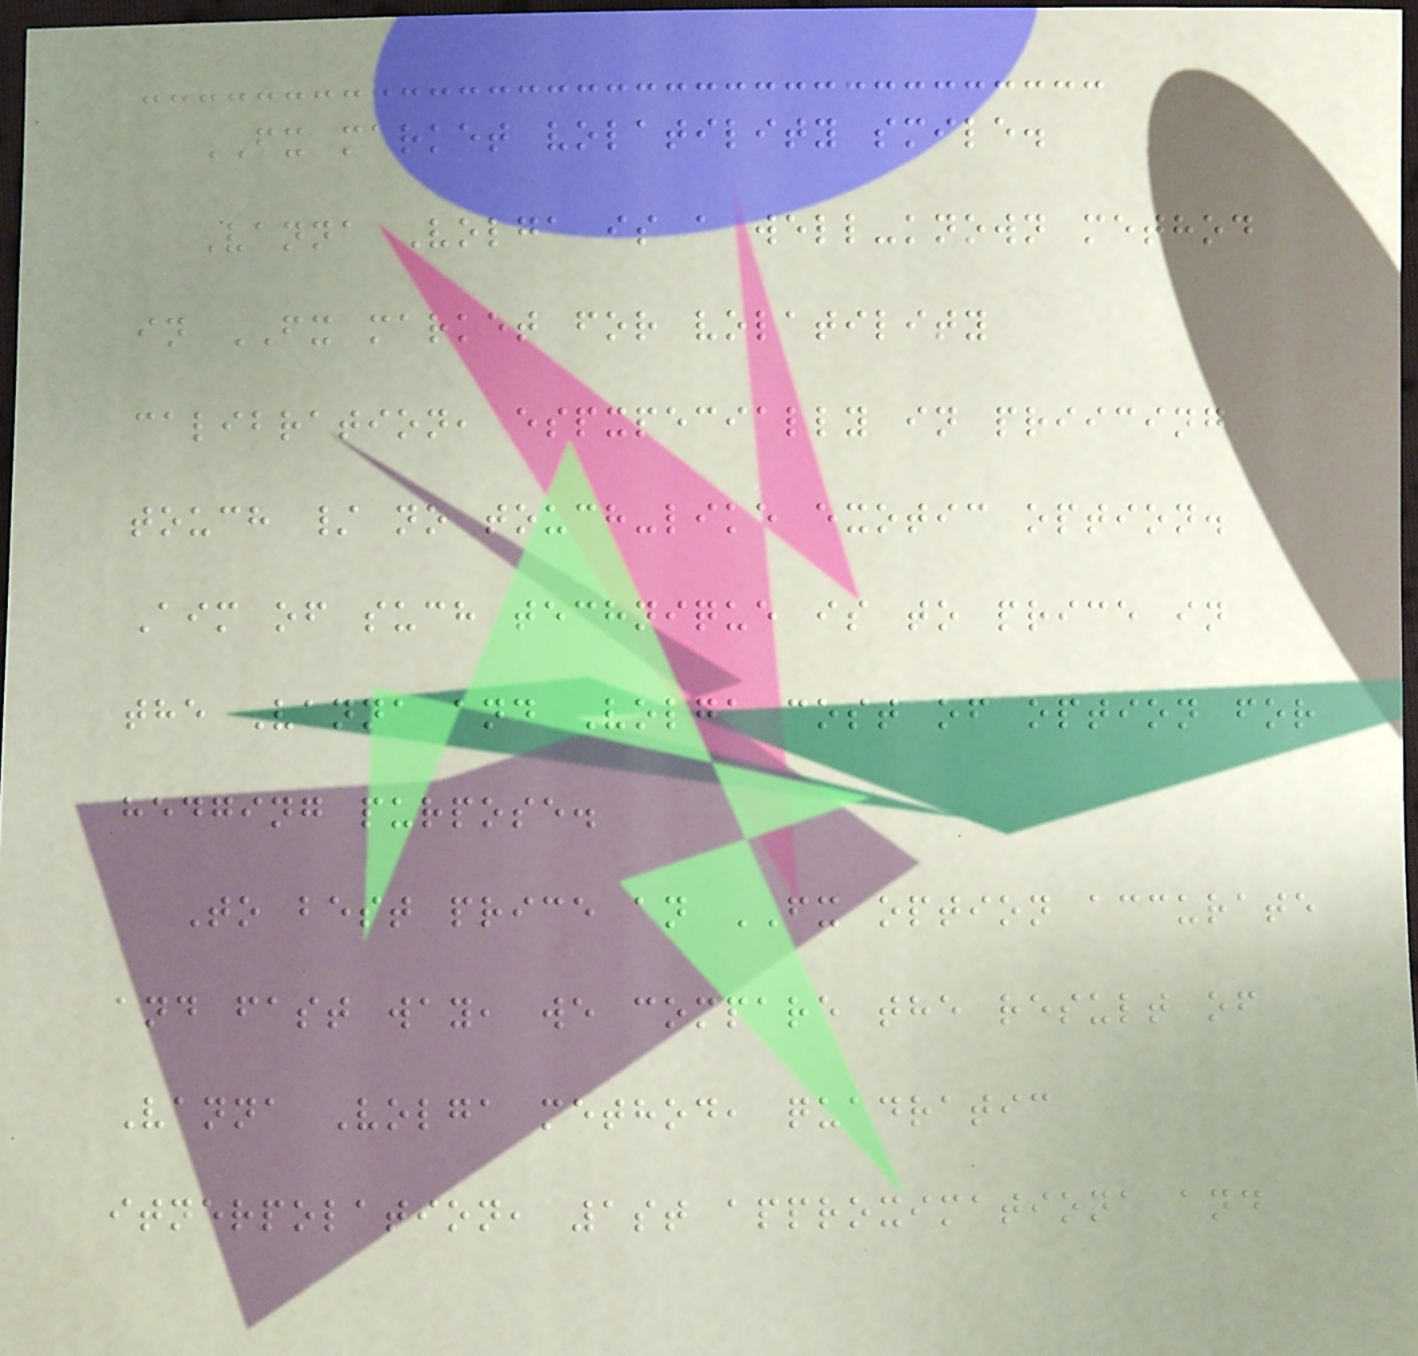FX market volatility smile.
Vanna Volga is a well-known method
in FX market for volatility
calibration, espxpecially in priicing
touch / no touch-like exotic option.
Aim of such technique is to price in
the Vanna and Volga cost of option for
hedging purpose.
To best price an FX option accurate
and fast way, we compare the result of
Vanna Volga method, quadratic
itnerpolation, 1st approximationa and
